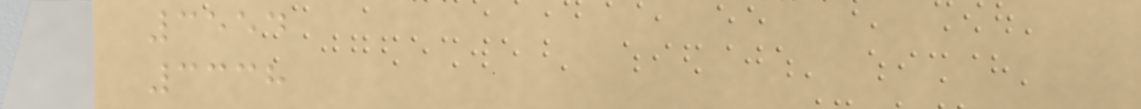3554
3338
